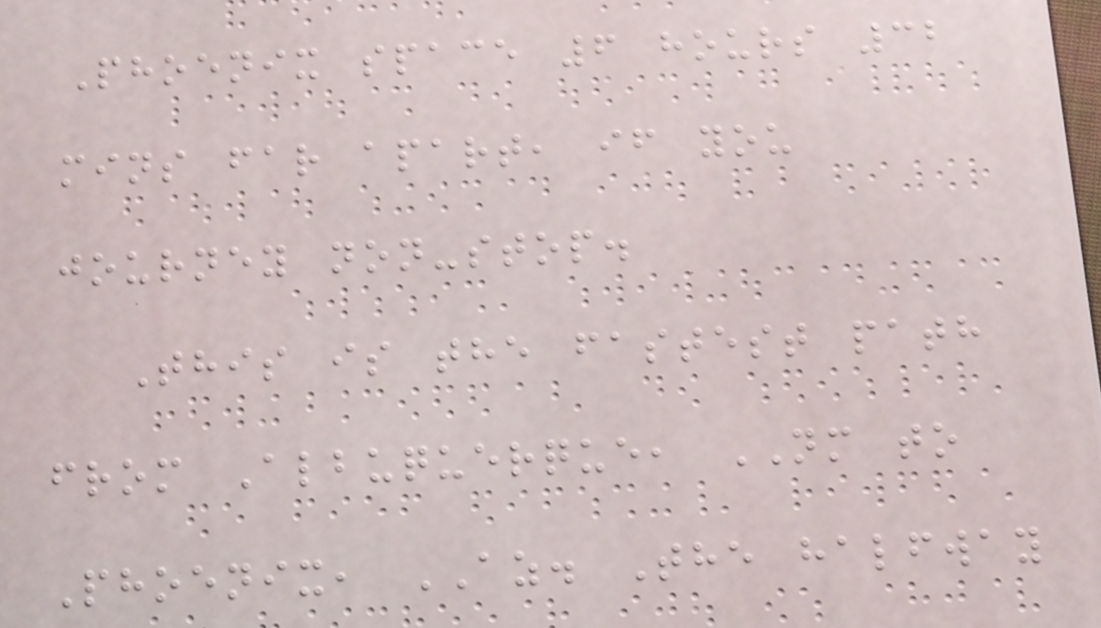Phoenix space 6 hours 32
mins far apart, if you
journey non-stop.
This is the fastest path
from Albuquerque, NM to
Phoenix, AZ. The halfway
